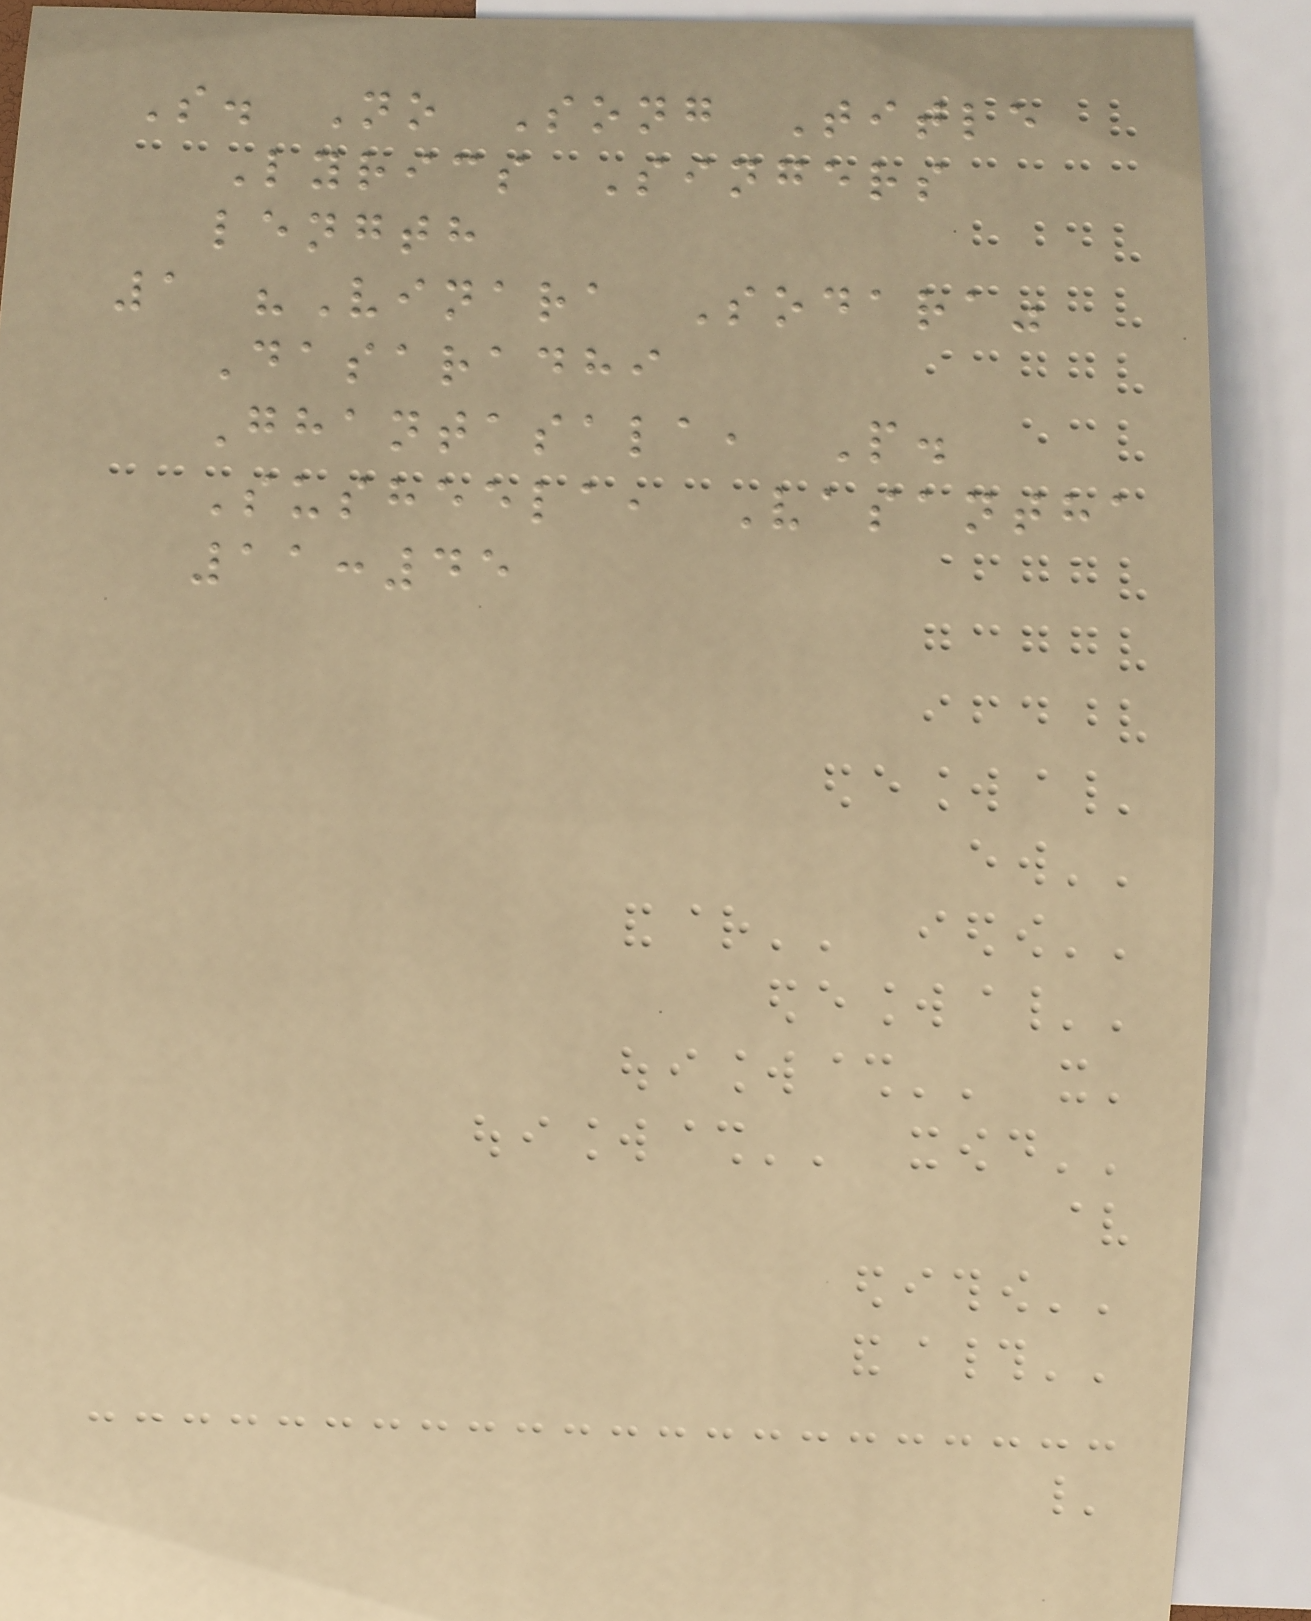S. No Song Title
Lyrics Singers
length
1 "Vinara Sodara"
Dasaradhi
Ghantasala, P.
Susheela, Vasantha
11:45
